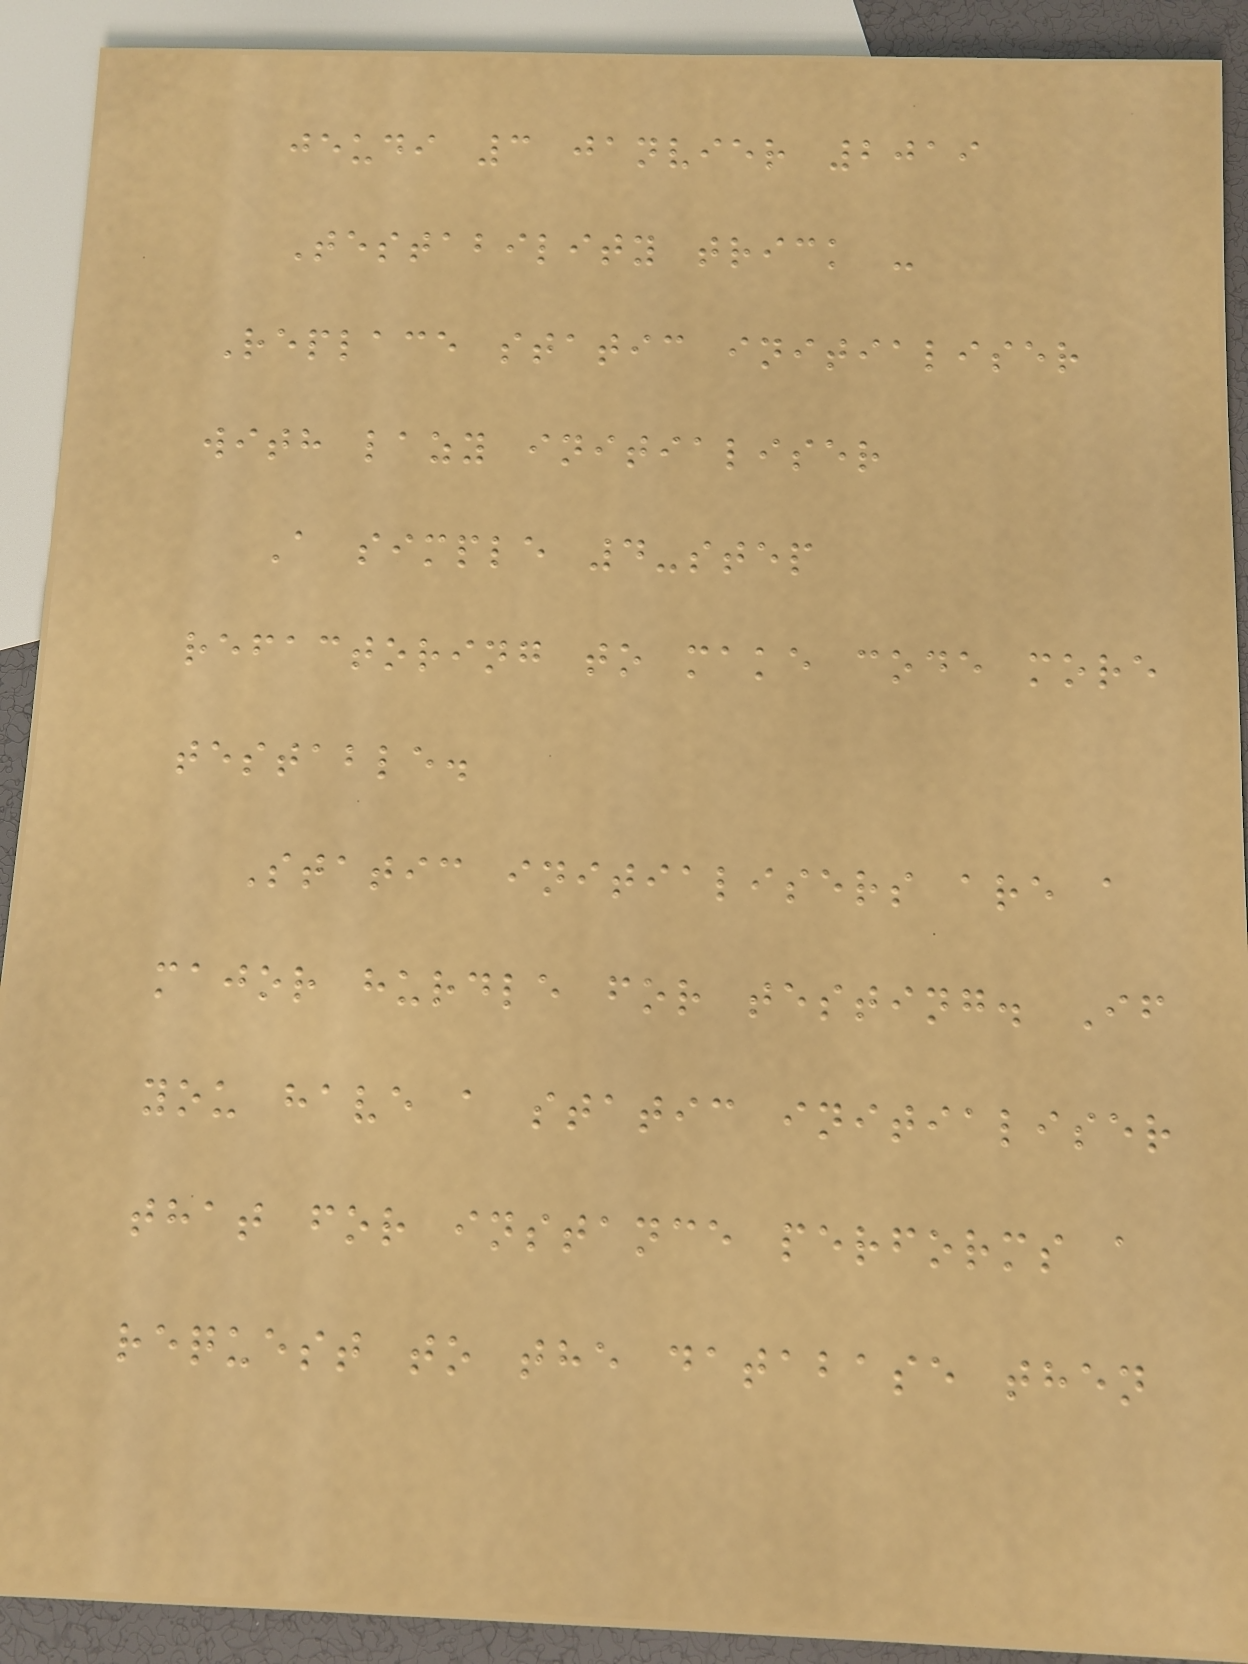jeudi 3 janvier 2019
Testability trick -
Replace static initialiser
with lazy initialiser
A simple 4-step
refactoring to make code more
testable.
Static initialisers are a
major hurdle for testing. If
you have a static initialiser
that for instance performs a
request to the database then
